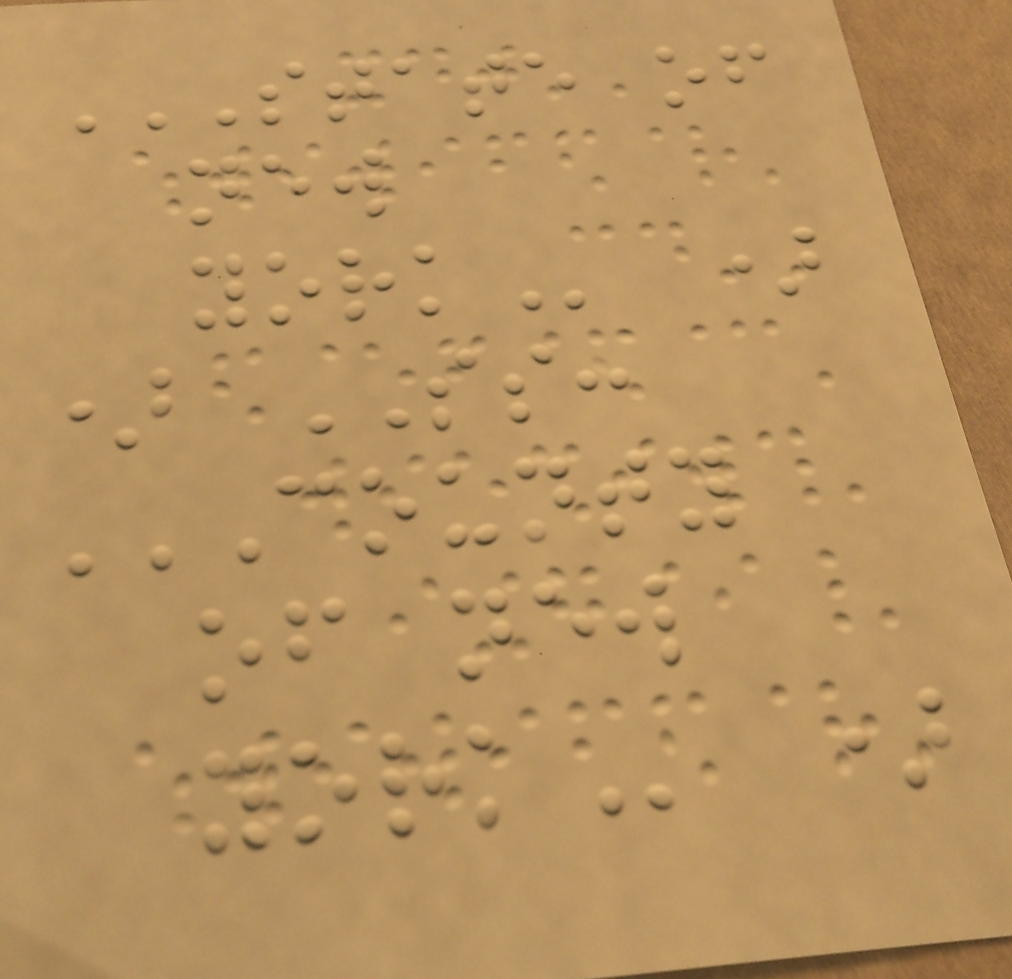STATE OF
NEW
YORK )
) SS:
COUNTY
OF NEW
YORK )
